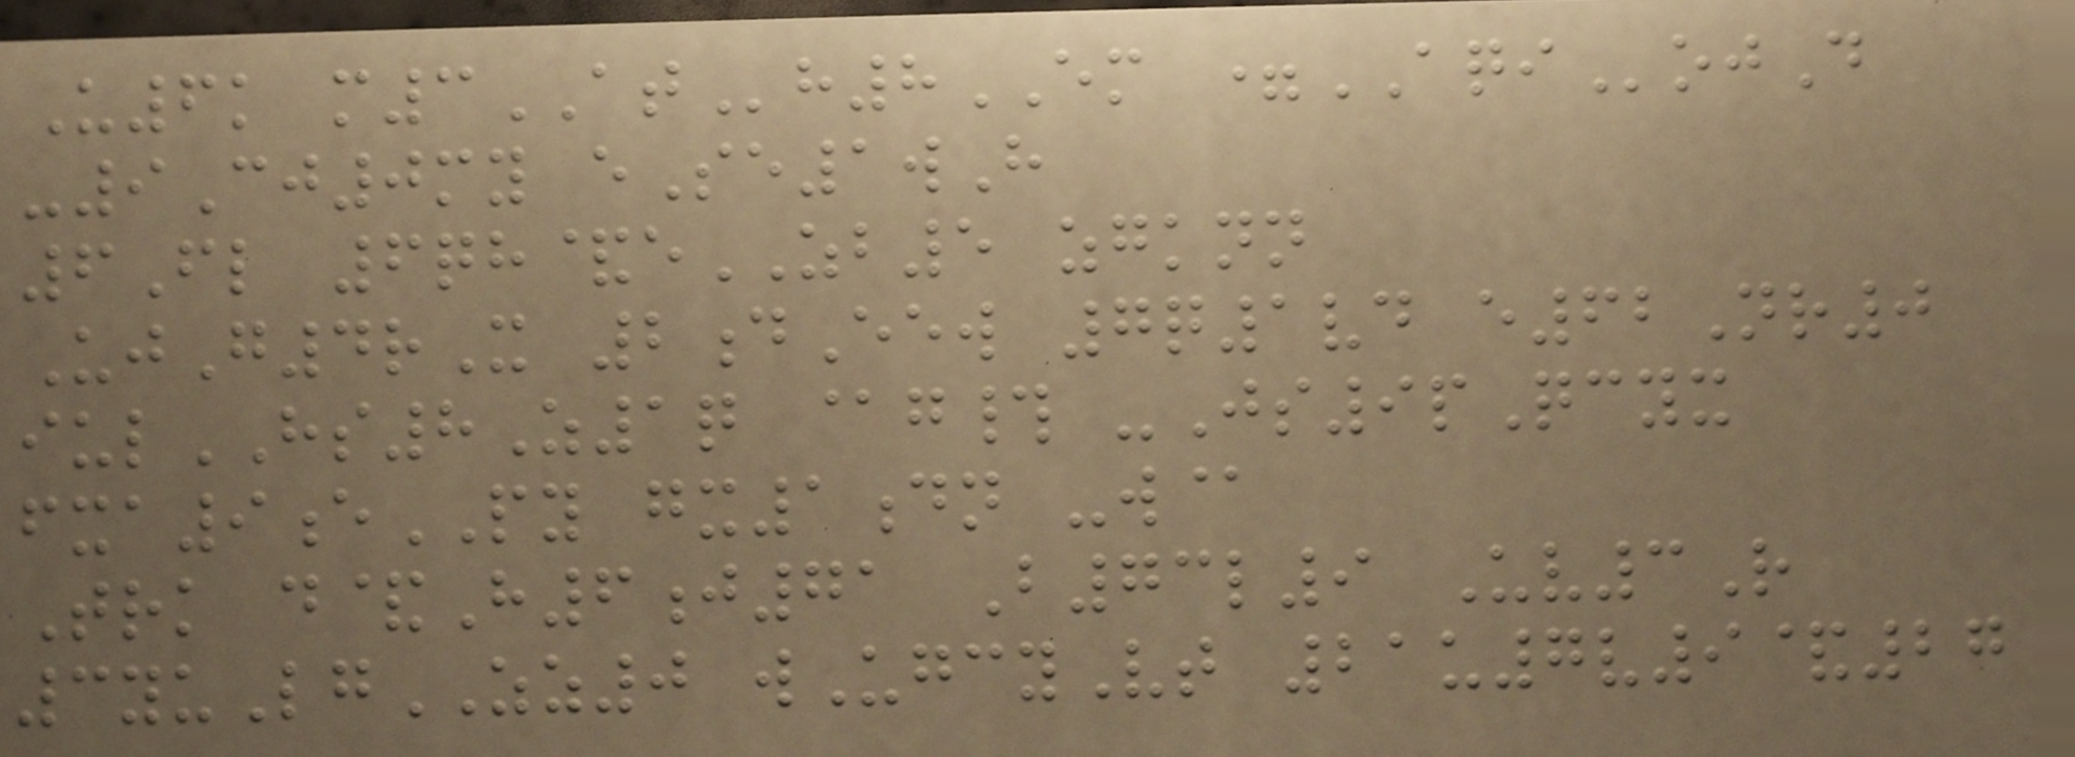U6k m3ATh8EM =AQIojD
-9Cj0my eSe1wH
6Fl 6qh&eZB5 zgknn
UjG4rX 2dEew 7q1vd e62Nr0
iulHS8Z1q @g# -Js9pQcyx
fxa9ePY gx1dn -w@
Trk d&H6j71 B73l9 Uv3R
3yuLgZZ0 wUgcyVt 21u7v9&27
